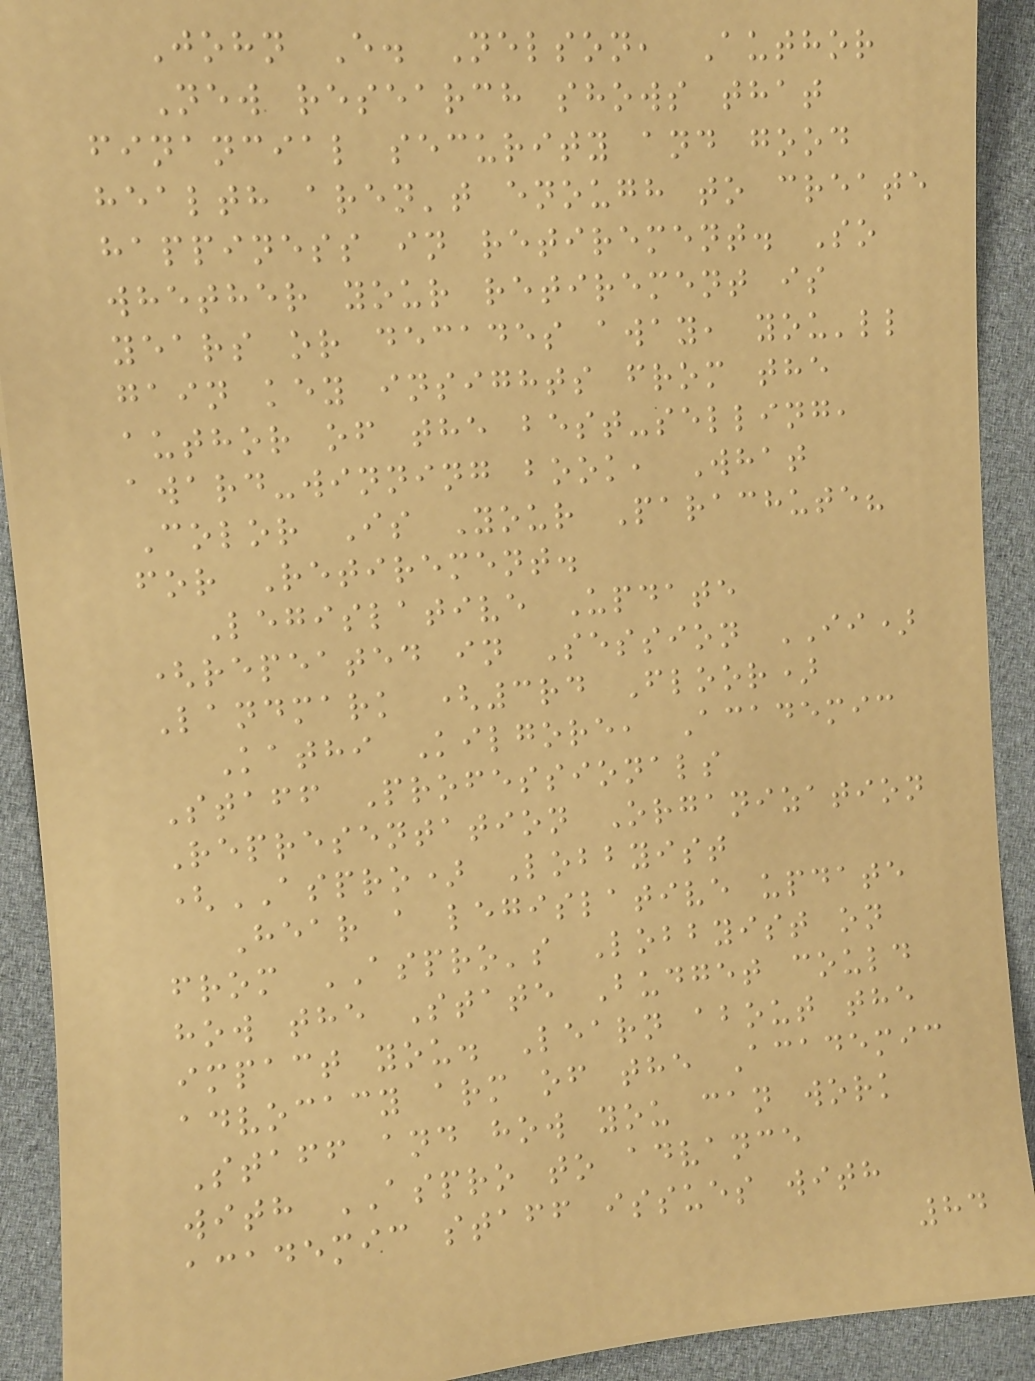John E. Nelson, Author
New research shows that
financial security and good
health aren't enough to create
happiness in retirement. So
whether your retirement is
years or decades away, you'll
gain key insights from the
author of the best-selling,
award-winning book, What
Color Is Your Parachute?
for Retirement.
Legislative Update
(repeated in Session II)
Landmark (3rd Floor)
Kathi Kilgore, Academic
Staff Professionals
Representation Organization
(ASPRO) Lobbyist
Hear a legislative update
from ASPRO's Lobbyist on
how the State Budget could
impact you. Learn about the
advocacy arm of the Academic
Staff and how you can work
with ASPRO to advance
academic staff issues with
84
